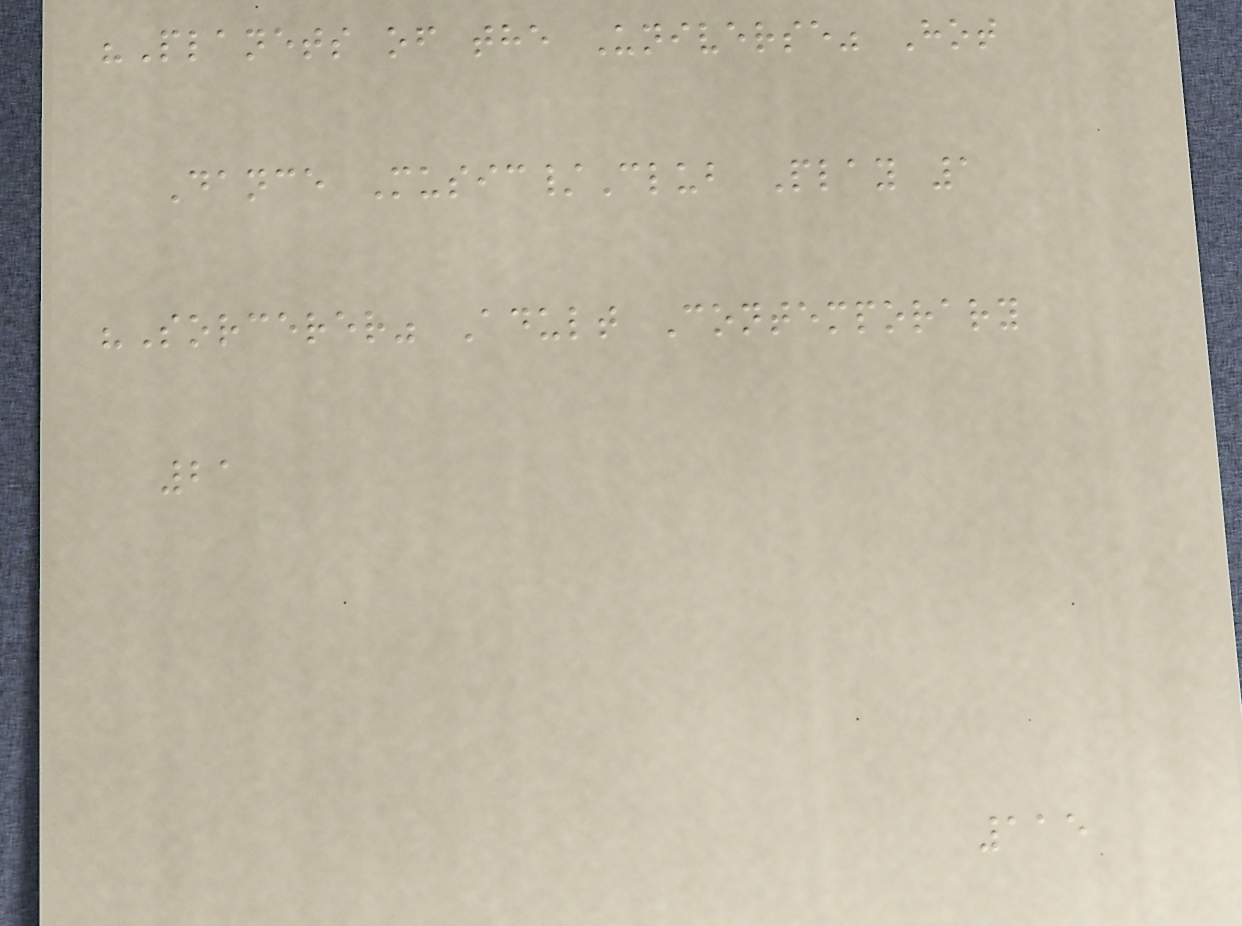"Planets of the Universe" Hot
Dance Music/Club Play 1
"Sorcerer" Adult Contemporary
21
115
